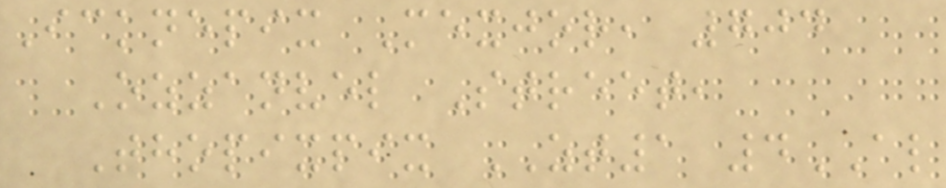Icknepix Mexjor, 704
Ozzanvel Street,
Thopixpix ZT1 4AL
